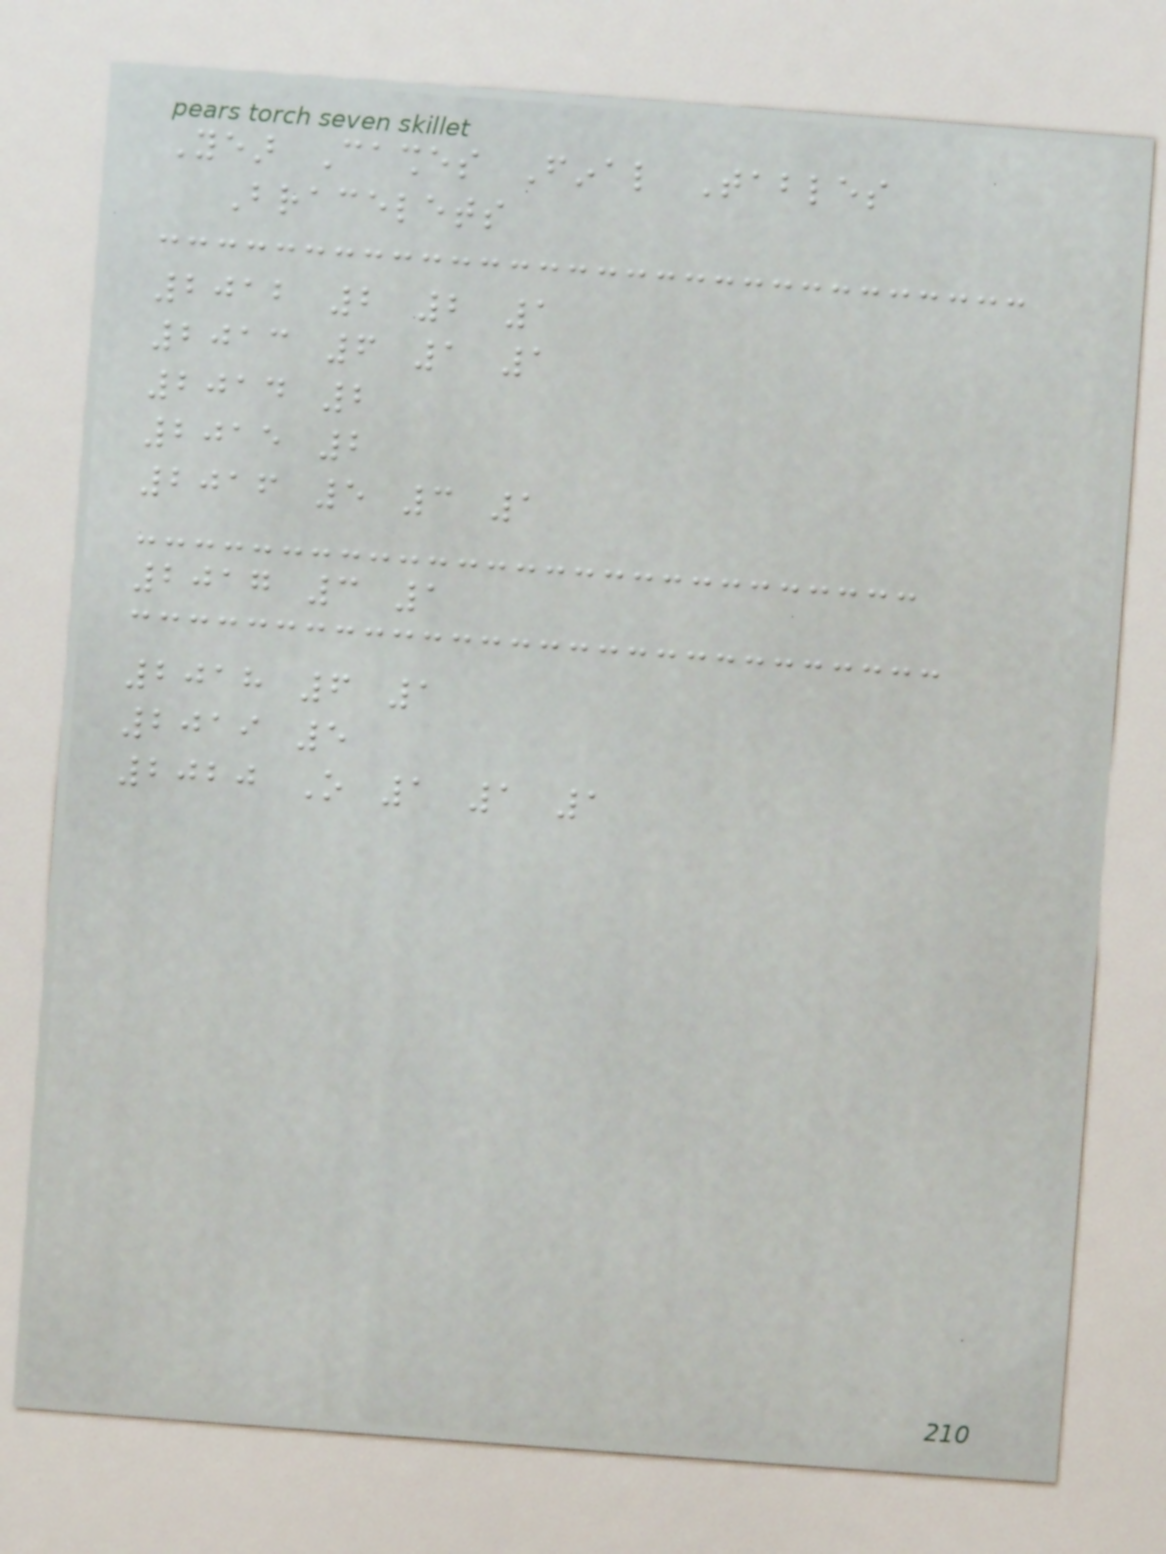Year Cashes Final Tables
Bracelets
2012 2 2 1
2013 6 1 1
2014 2
2015 2
2016 5 3 1
2017 3 1
2018 6 1
2019 5
2020 O 1 1 1
